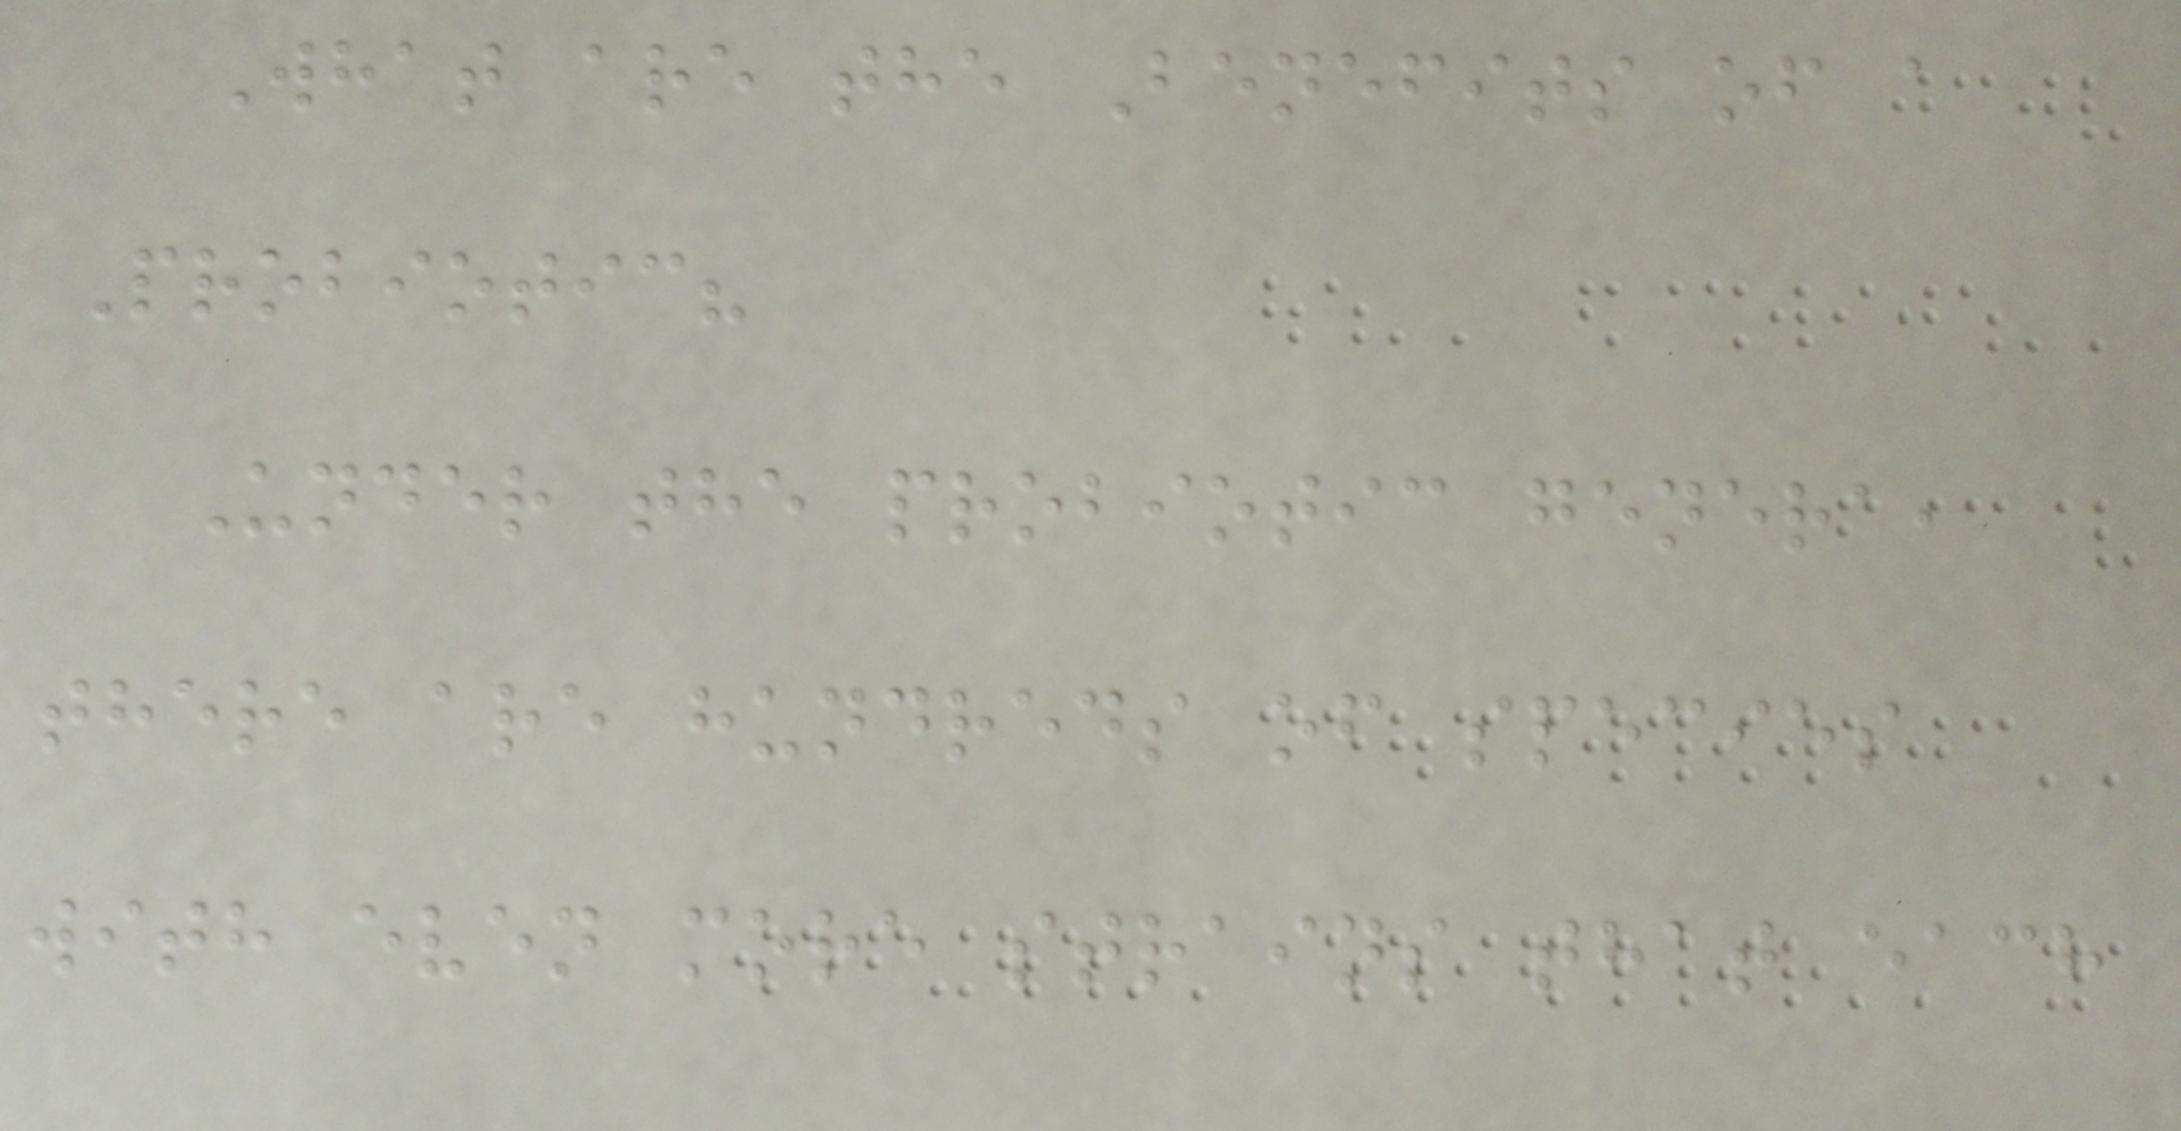What are the Benefits of a
Probiotic?
Under the probiotic genera,
there are hundreds of species
with even more strains that each
